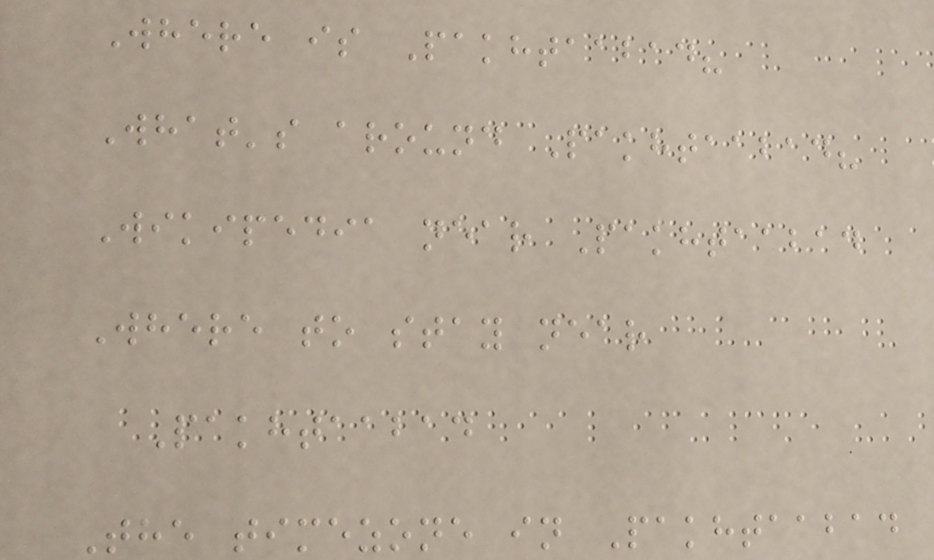Where is Pakhtaabad?
What's around Pakhtaabad?
Wikipedia near Pakhtaabad
Where to stay near
Pakhtaabad
The timezone in Pakhtaabad
